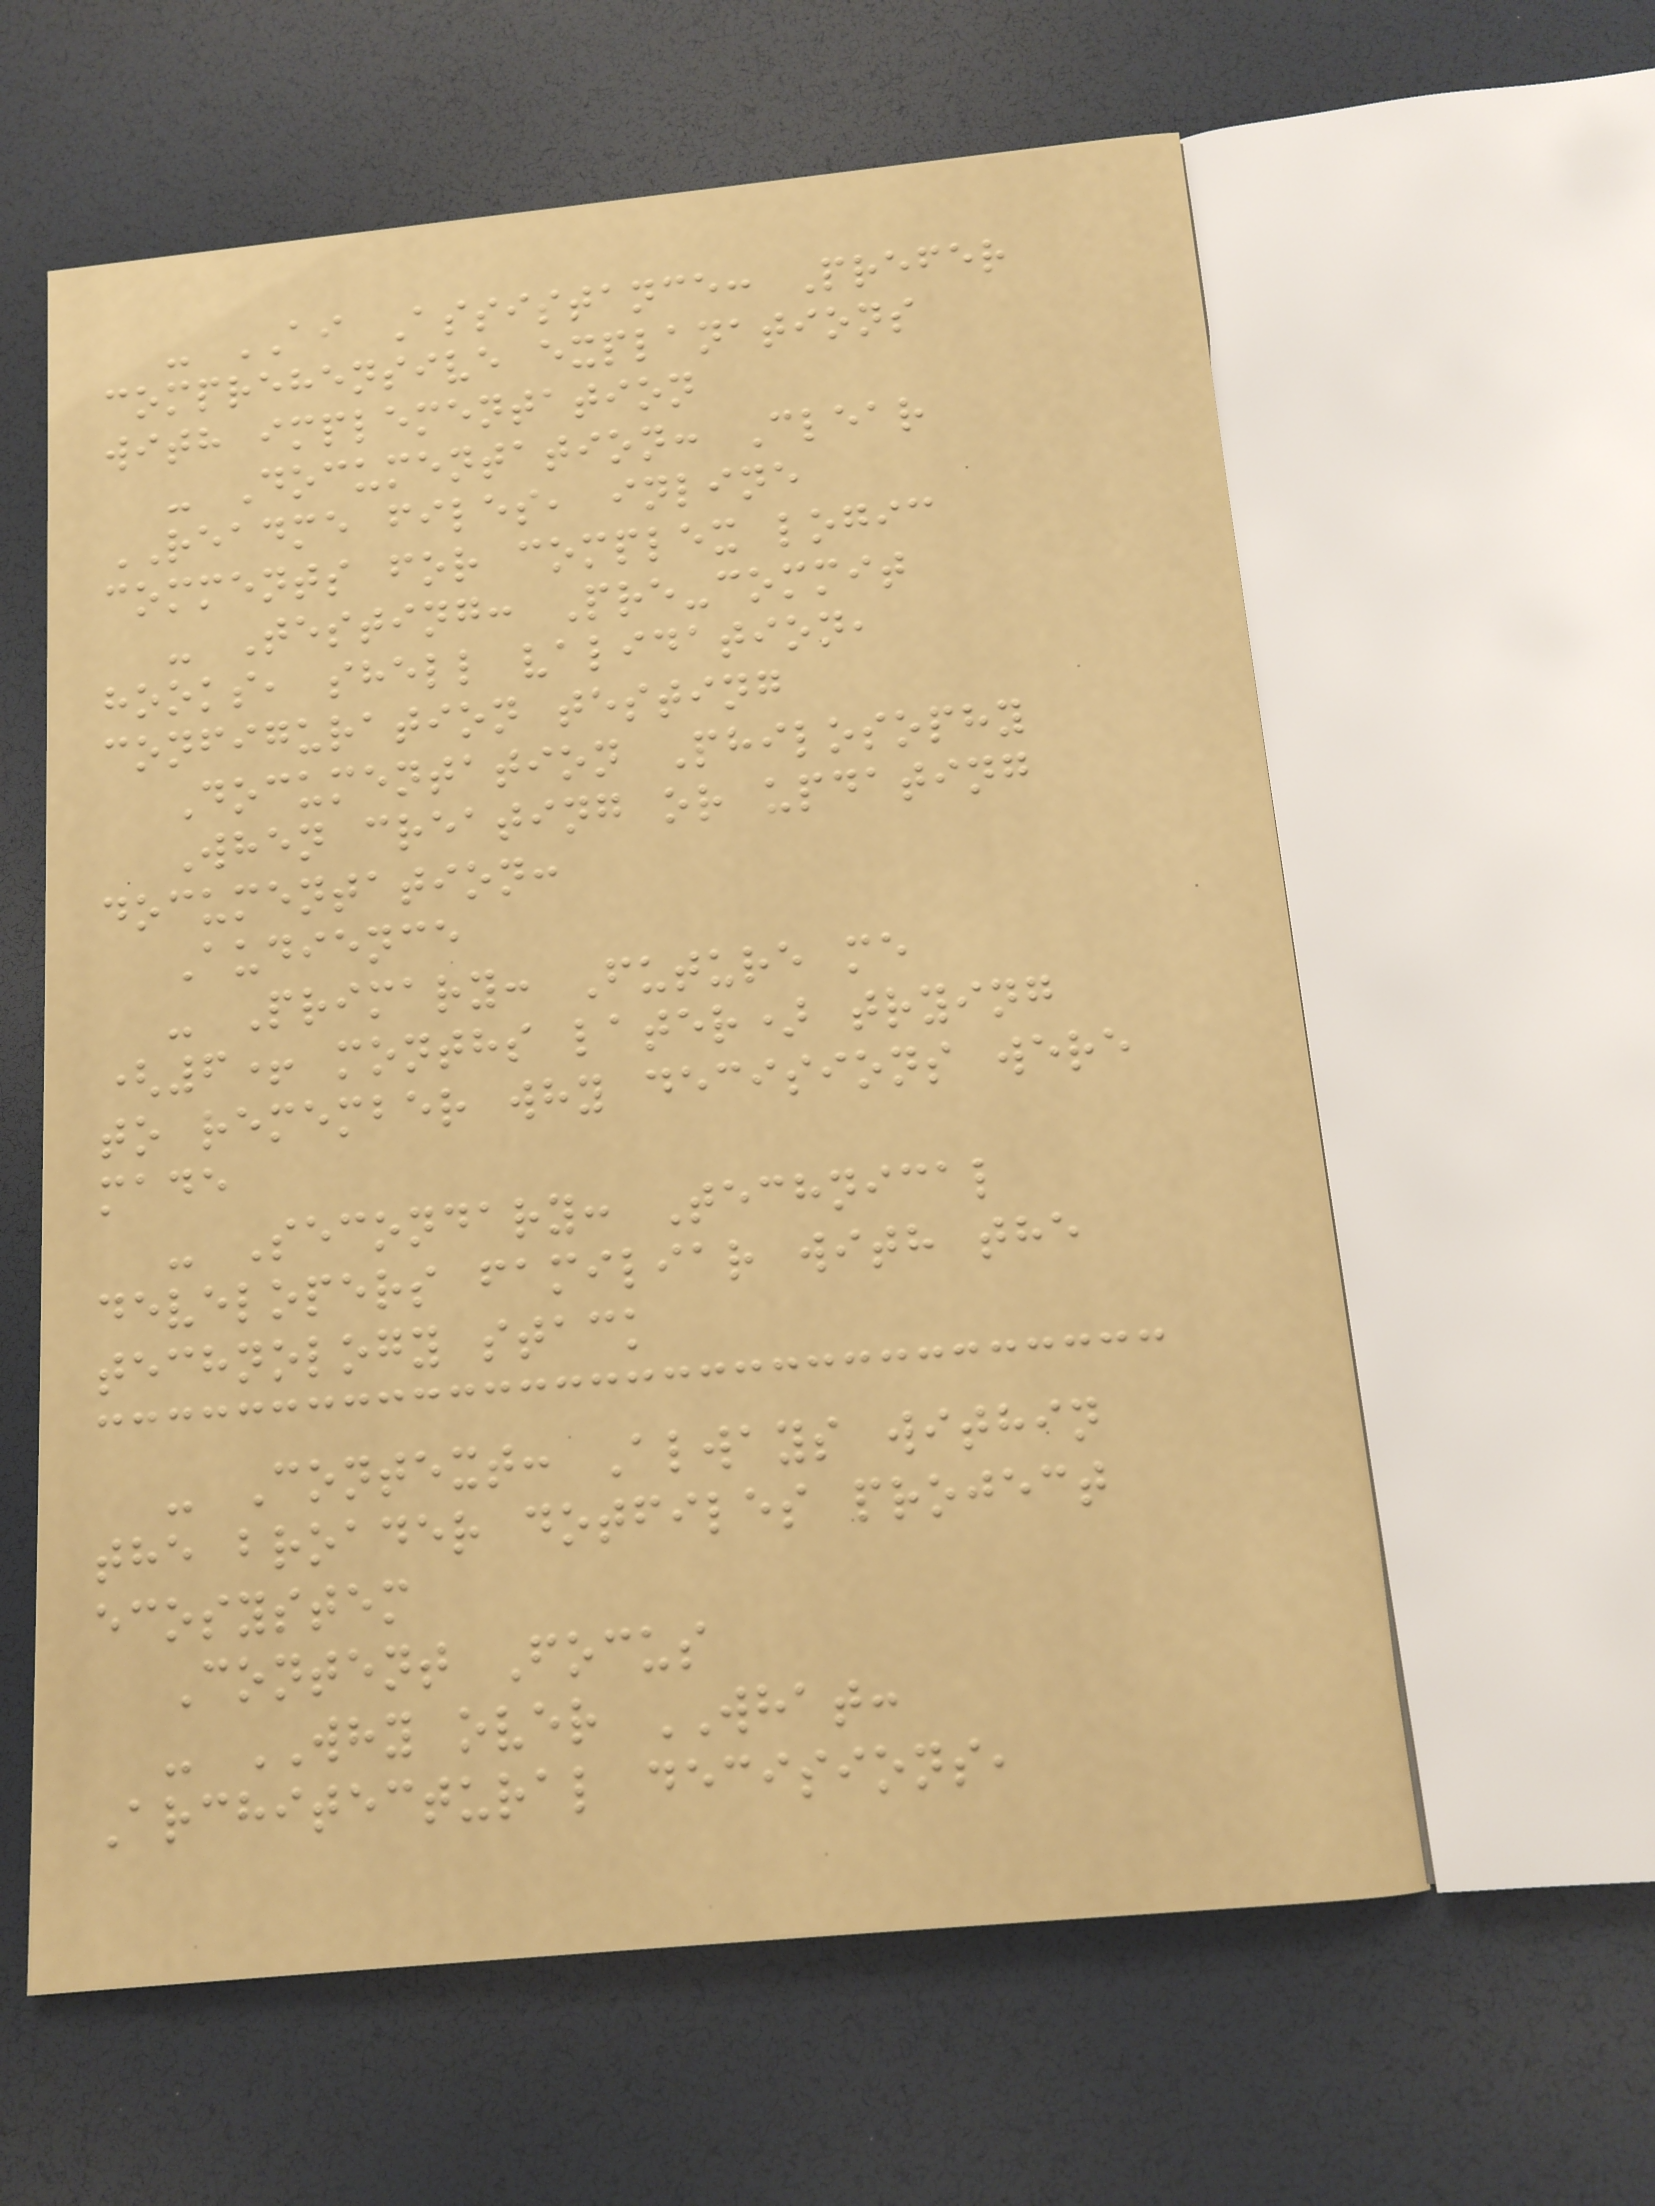- AI Assistance: Prefer
comprehensive explanations
with implementation
- Documentation: Clear
README files, inline
comments for complex logic
- Testing: Pre-commit
hooks, shell validation,
configuration testing
Documentation Philosophy
When creating or updating
documentation:
Audience
- Primary: Future me
(6+ months later) trying
to remember why decisions were
made
- Secondary: Technical
developers familiar with the
technology stack
- Context: Always within
the broader dotfiles project
ecosystem
Content Focus
- WHY over WHAT:
Architectural decisions,
